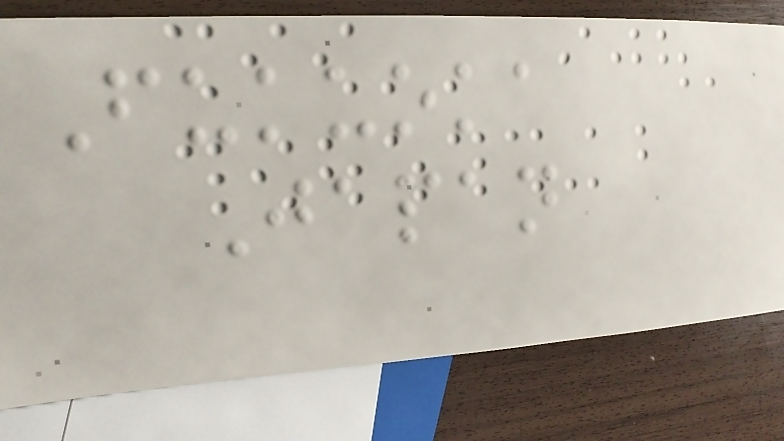Fukuoka
Japan
